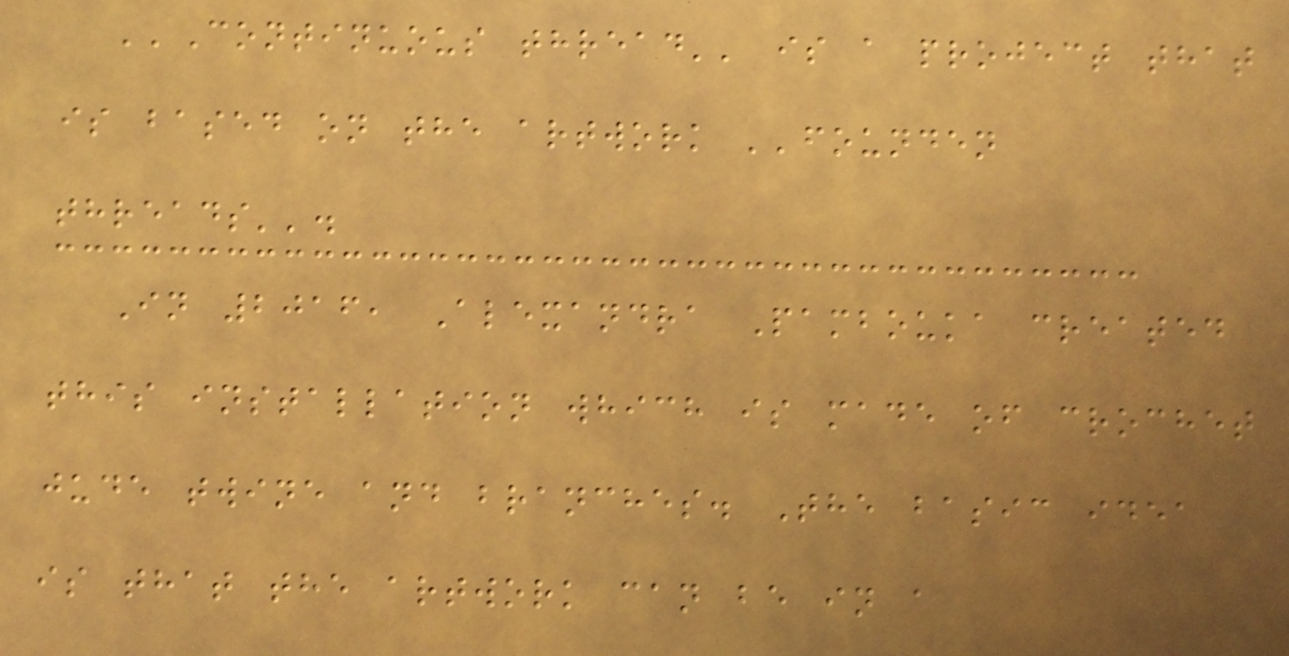''Continuous thread'' is a project that
is based on the artwork ''founden
threads''.
In 2016, Alexandra Pambouka created
this installation which is made of crochet
jude twine and branches. The basic idea
is that the artwork can be in a
